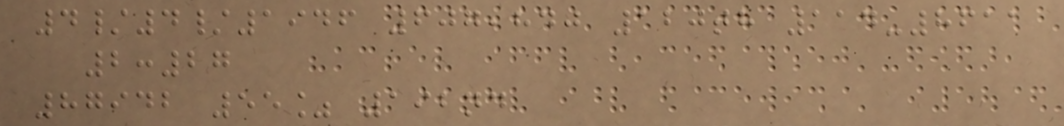4/4/1946 607,840 120th 114-8611
2:27
87942 55% 192nd
